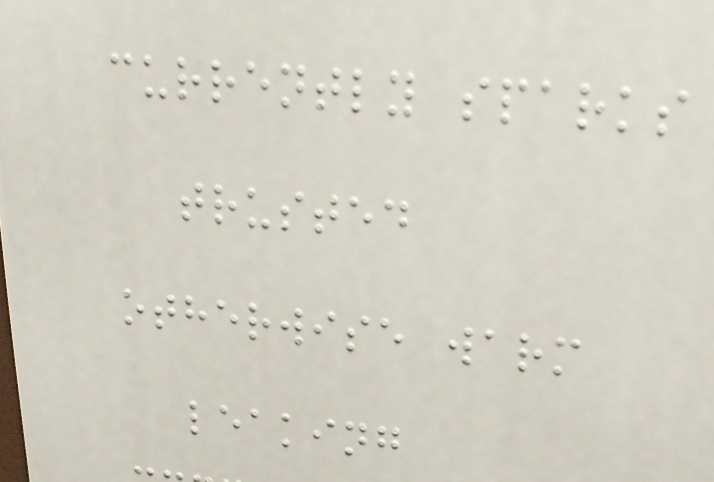currently sparks
trusted
otherwise warm
leaking
